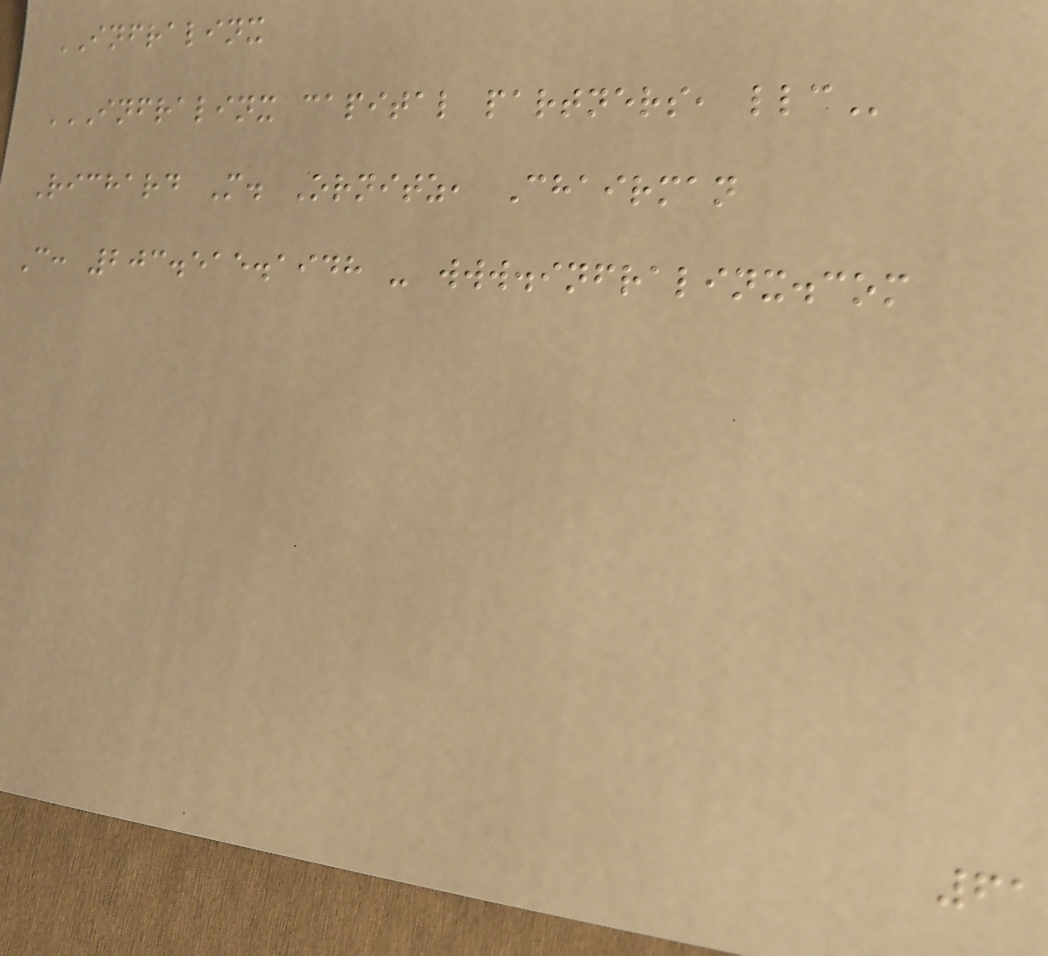INFRALINX
INFRALINX CAPITAL PARTNERS, LLC
Richard M. Ornitz, Chairman
C: 203.515.1948 - www.infralinx.com
61
